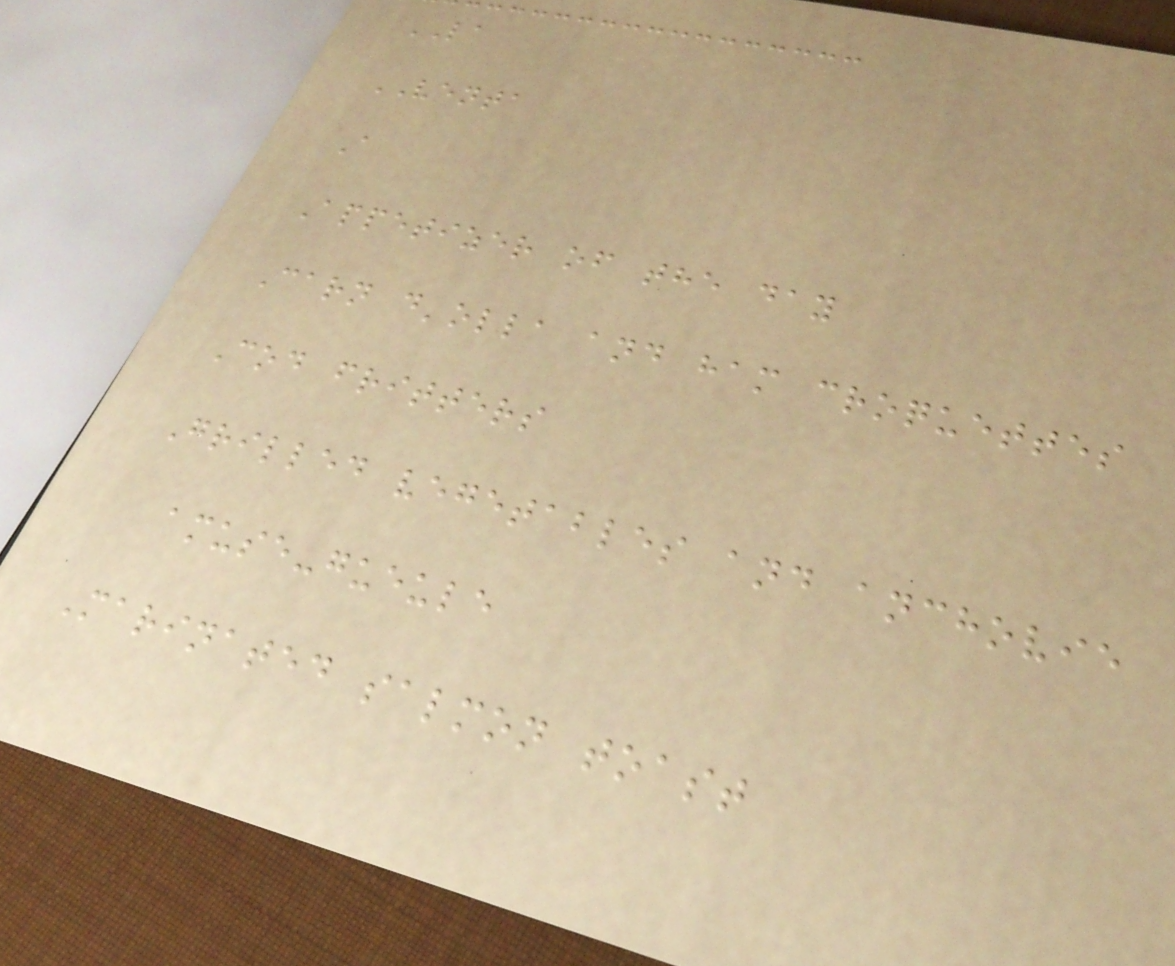LA
VENTA
A
Appetizer of the day
Carn d'olla and ham croquettes
Cod fritters
Grilled vegetables and anchovie
amuse-gueule
Marinated salmon toast
